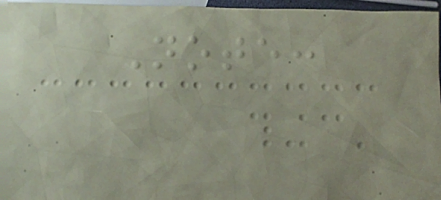Note:
